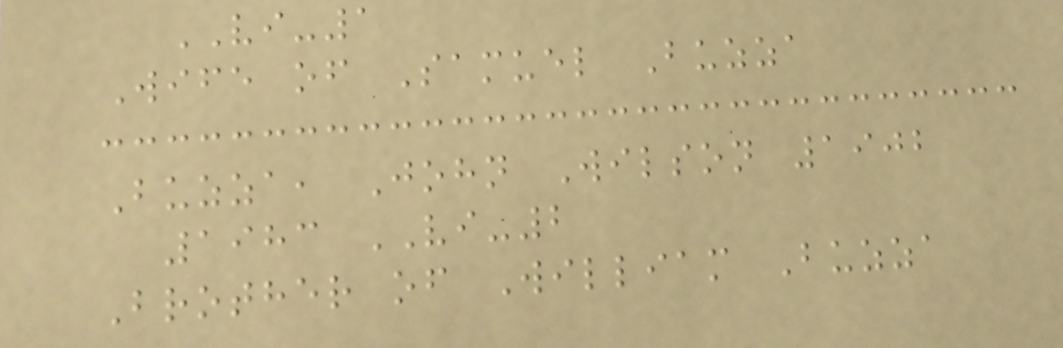VI-1
Wife of Samuel Buzza
Buzza, John Wilson 1902
1983 VI-2
Brother of William Buzza
